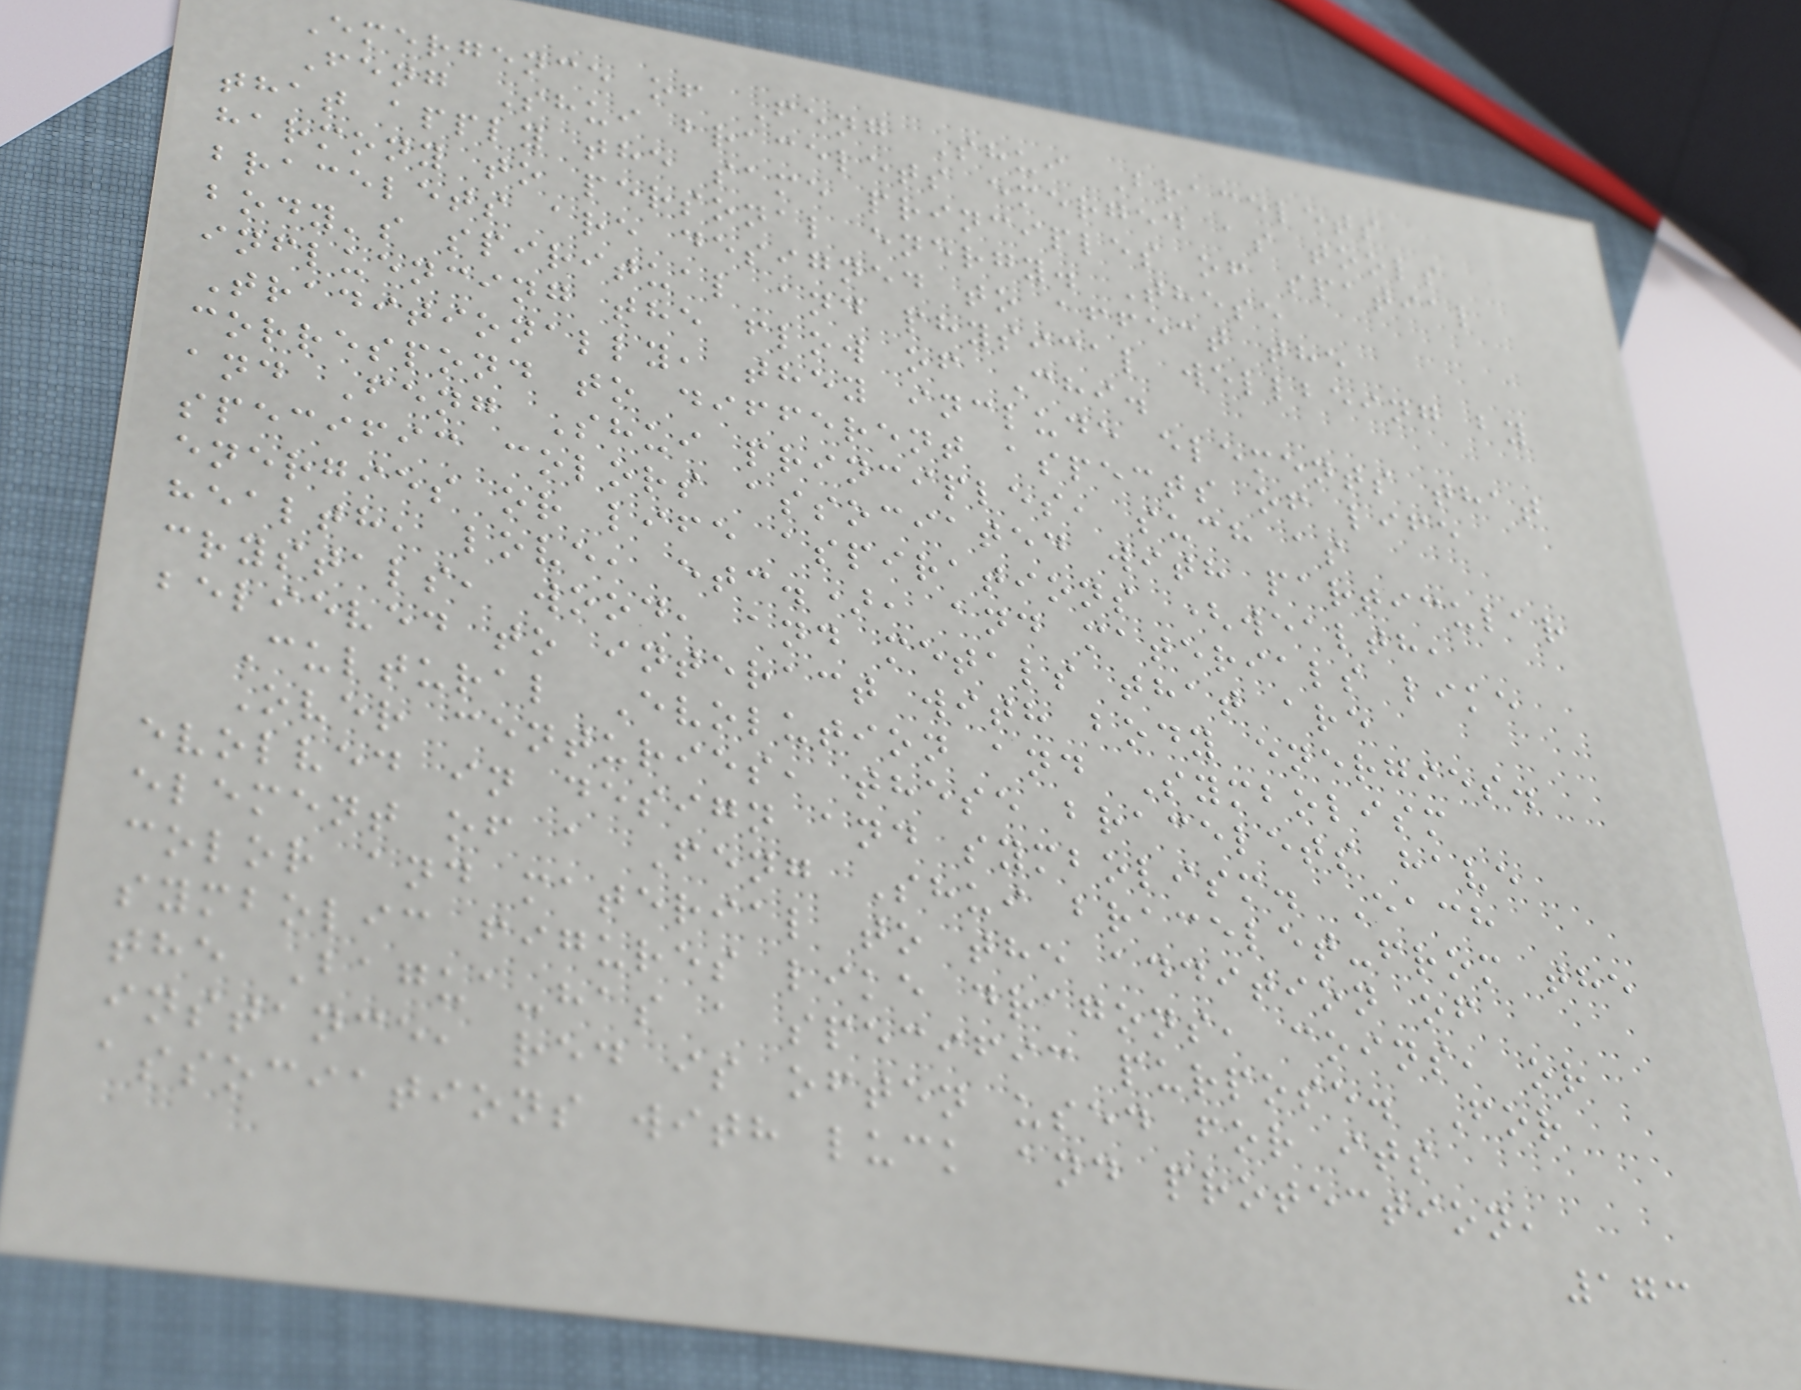Emergence of Feng Shui Bracelets
Feng Shui bracelets emerged as tools
that apply the same principles of spatial
harmony to personal energy. These
bracelets are designed to affect the
body's spiritual and physical wellbeing by
influencing the flow of Chi.
Traditionally, they include elements that
correspond to different aspects of life
and Feng Shui principles, such as
specific colors associated with particular
energies or life aspirations (wealth,
health, love, etc.), and materials like
crystals, wood, and metals that are
believed to interact with body energies.
Cultural Evolution and Symbolism
Over centuries, these bracelets have
evolved in design and symbolism. Each
element of a Feng Shui bracelet-from the
color and material to the addition of
symbolic figures like dragons, coins, or
the Bagua-has a specific purpose. For
instance, red is often used for its
associations with luck and protection,
173
